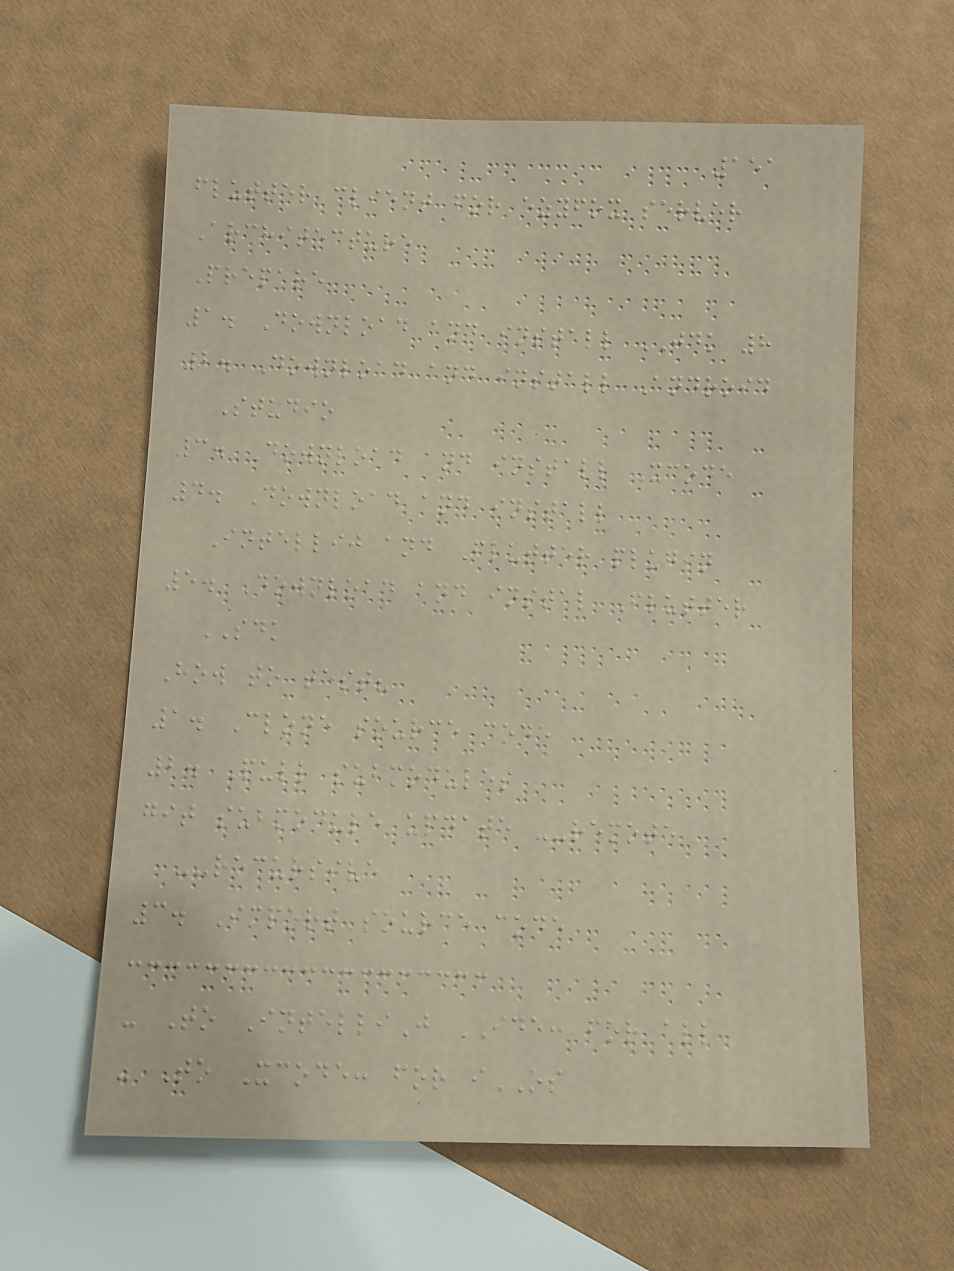151
flutter client for ezyfox server
Architecture
Prepare
1. Download and install JDK 8
2. Download and install Android
Studio
3. Download and install Xcode
4. Download and install
Intellij and Flutter plugin
5. Download and instal Flutter
SDK
How to test?
1. Clone source code
2. Pull submodules
git submodule update --remote
--recursive
3. Import source code
- To IntelliJ IDE: for all
- To Xcode: for iOS
